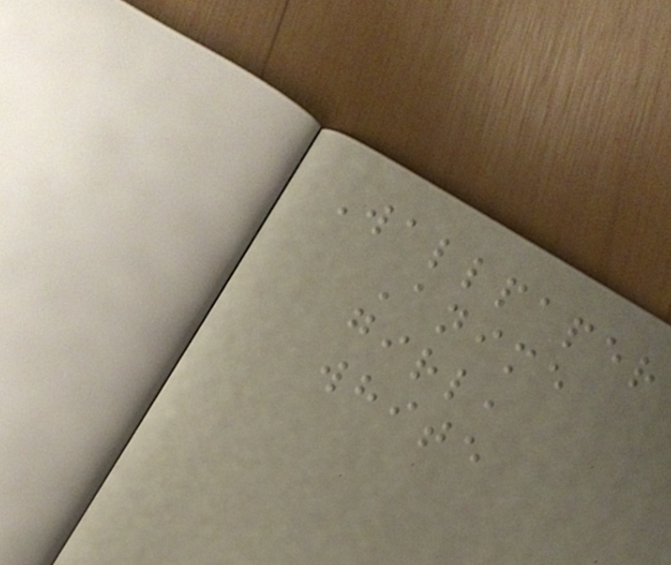Wallpaper
Anime
girl,
white
